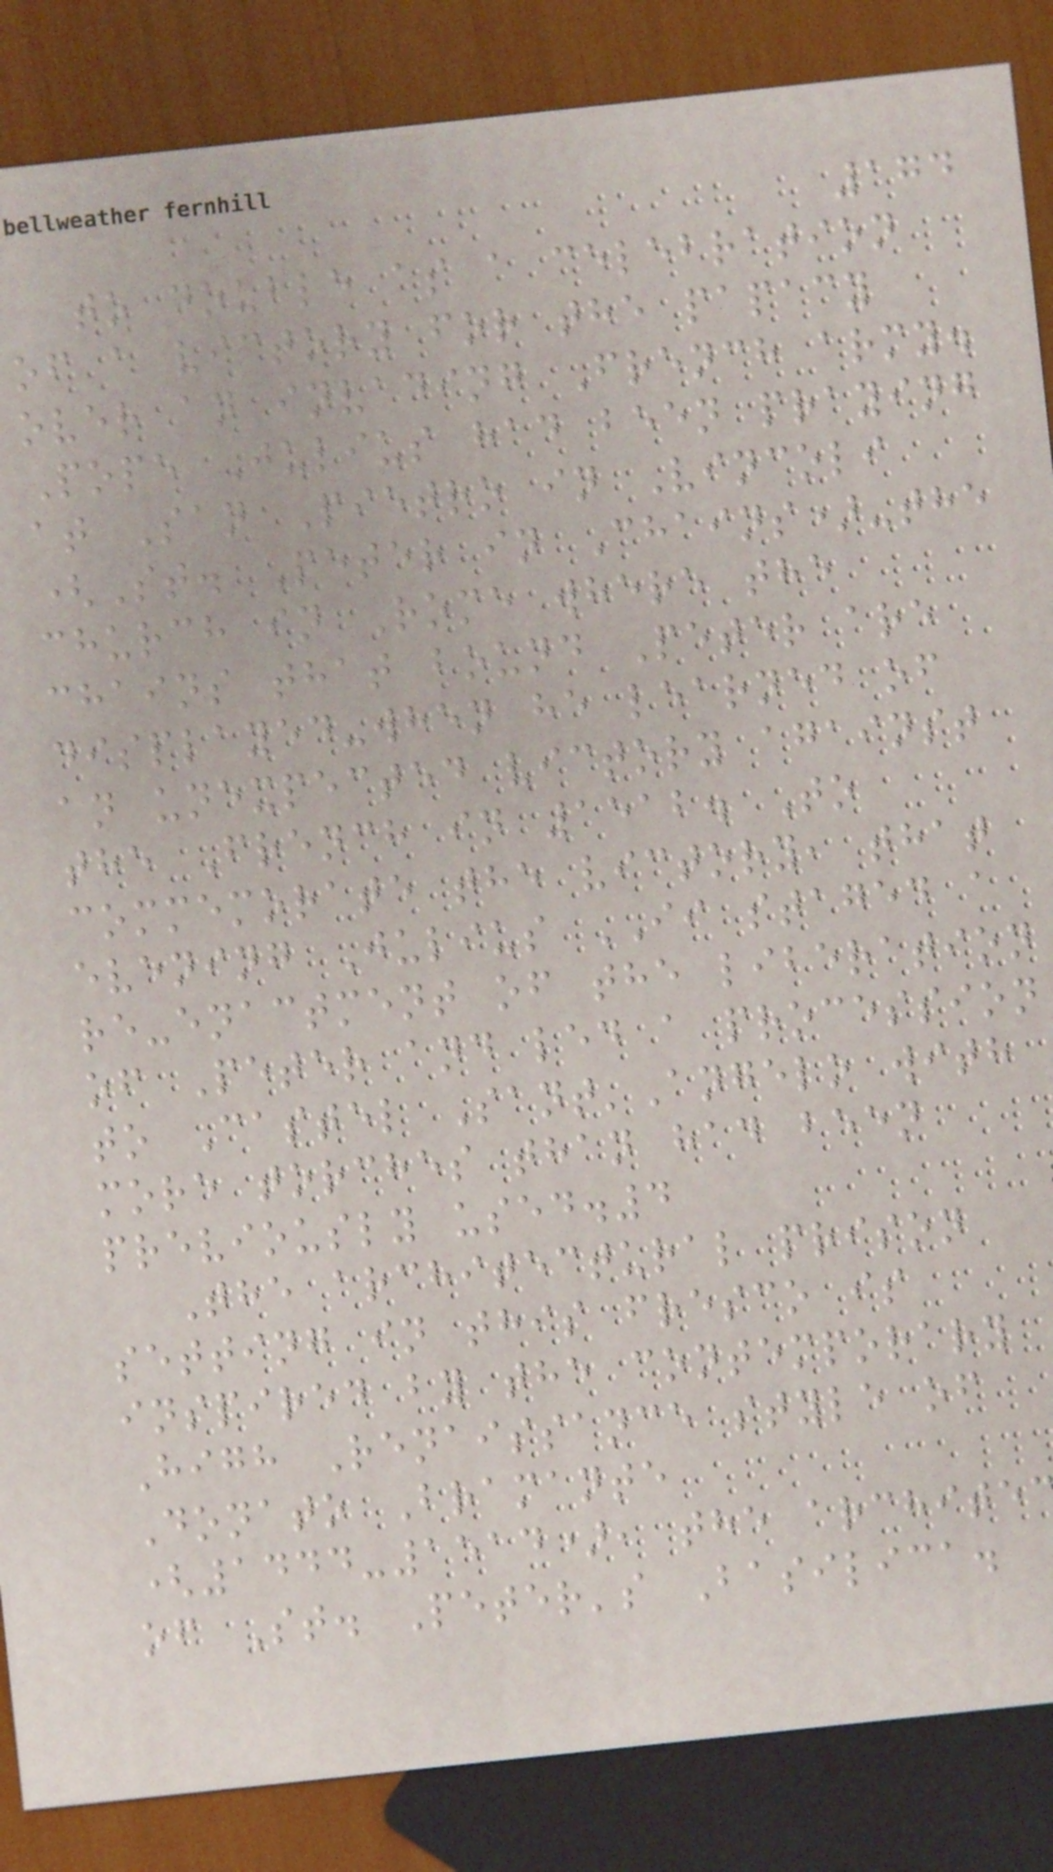174
to double as a celebration
of a victory for the papacy
over an invading French army.
Pope Julius had been praying
at San Pietro in Vincoli
(St. Peter in Chains)-the
church in Rome where the
chains that bound Peter are
displayed-when he learned of
an unexpected victory against
the French in 1512. To
commemorate the victory, that
evening Julius II staged a
re-enactment of the liberation
of Peter and led a procession
to Castel Sant'Angelo with
more torches than had been
previously used.4
The architectural prison
setting in this fresco is
inspired by the contemporary
High Renaissance style of
Donato Bramante
(1444-1514), the archite
of St. Peter's Basilica.
